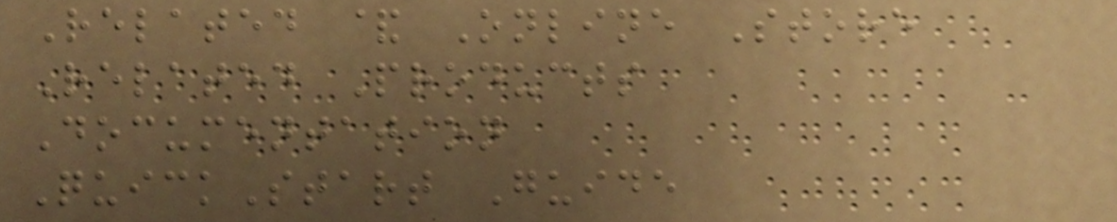Related & Online Store
Related Products
Documentation
QuickStart Guide
